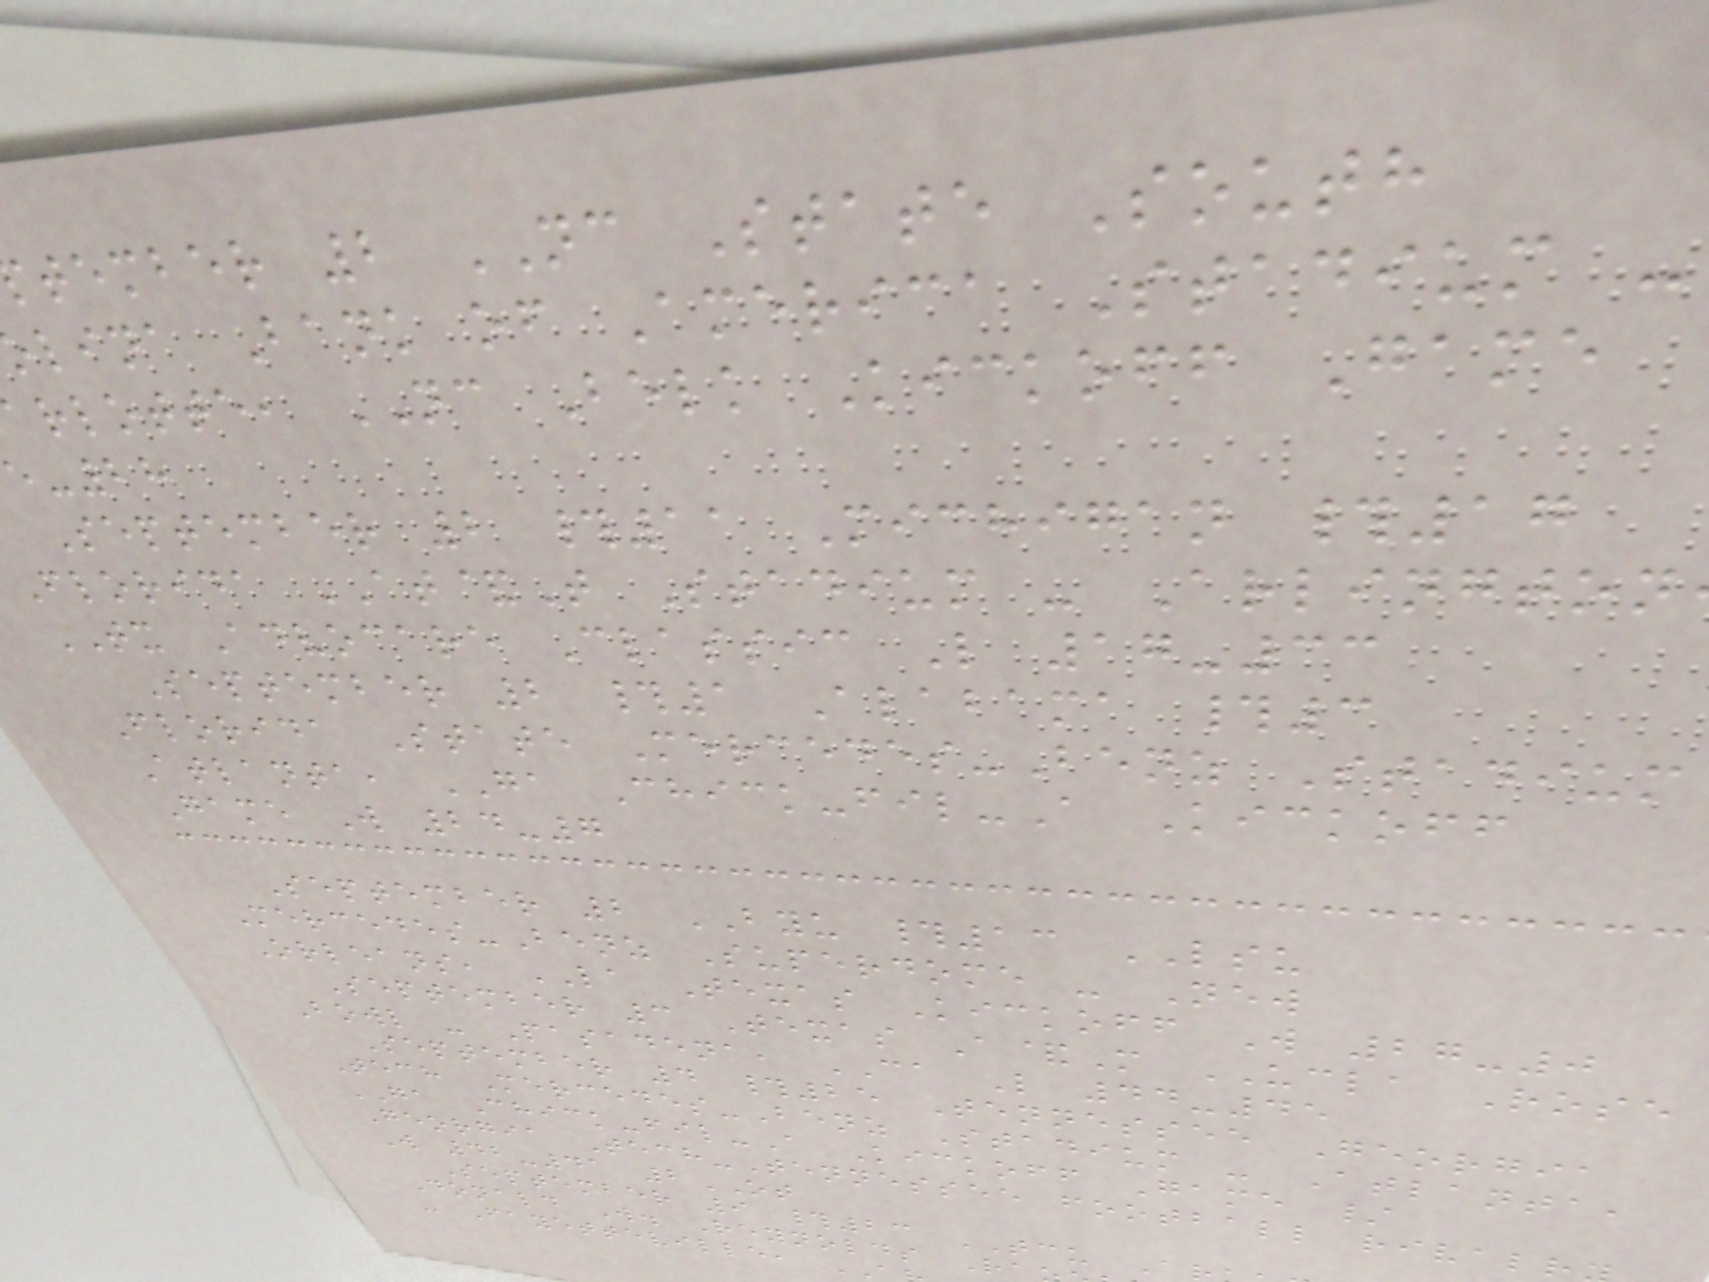tember 2 NC State South
lina Bank of America Stadium -
rlotte, NC Belk Kickoff Game
-28
September 2 #11 Michigan #17
Florida AT&T Stadium - Arlington
TX Advocare Classic L 17-33
September 2 #1 Alabama #3
Florida State Mercedes-Benz Stadium
Atlanta, GA Chick-fil-A Kickoff
Game W 24-7
September 2 BYU #13 LSU
Mercedes-Benz Superdome - New
Orleans, LA Texas Kickoff W 27-0
September 3 Texas A&M UCLA Rose
Bowl - Pasadena, CA L 44-45
September 4 #25 Tennessee Georgia
Tech Mercedes-Benz Stadium - Atlanta,
GA Chick-fil-A Kickoff Game /
Georgia Tech-Tennessee football rivalr
W 42-41 2OT
September 9 #23 TCU A
Donald W. Reynolds R
- Fayetteville,
